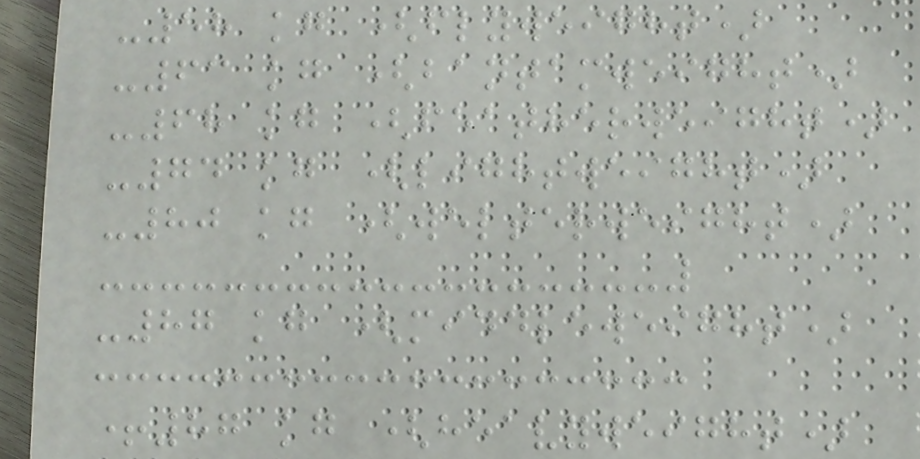-58 kg (flyweight)
-63 kg (bantamweight)
-68 kg (featherweight)
-74 kg (lightweight)
-80 kg (welterweight)
-87 kg (middleweight)
+87 kg (heavyweight)
